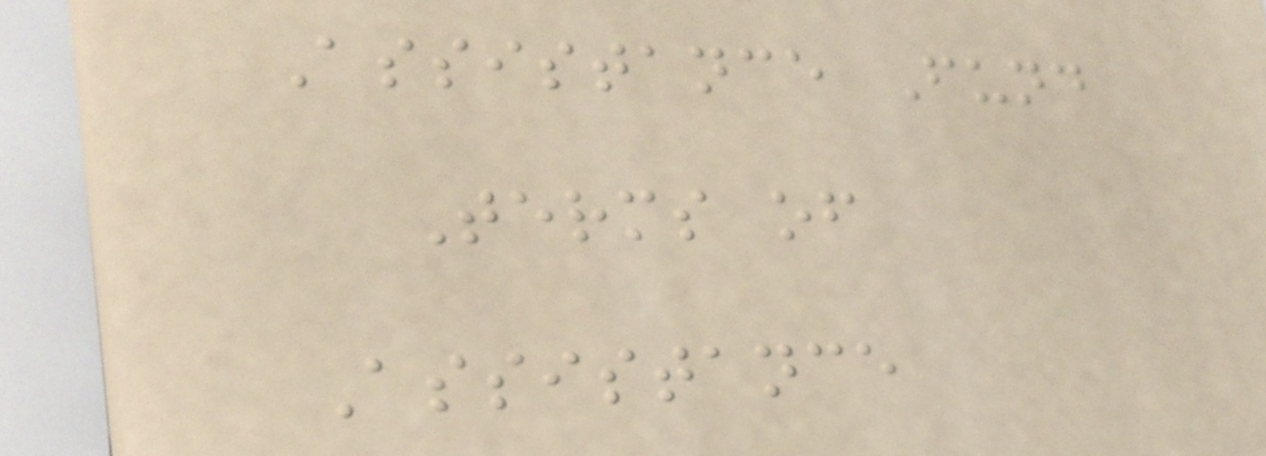Assistance Fund
Terms of
Assistance
